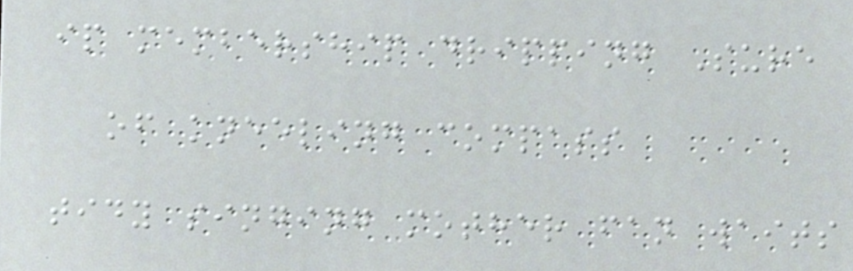ip membership dripping Sure
of kneeling compass
tidy singing mother fan waits
